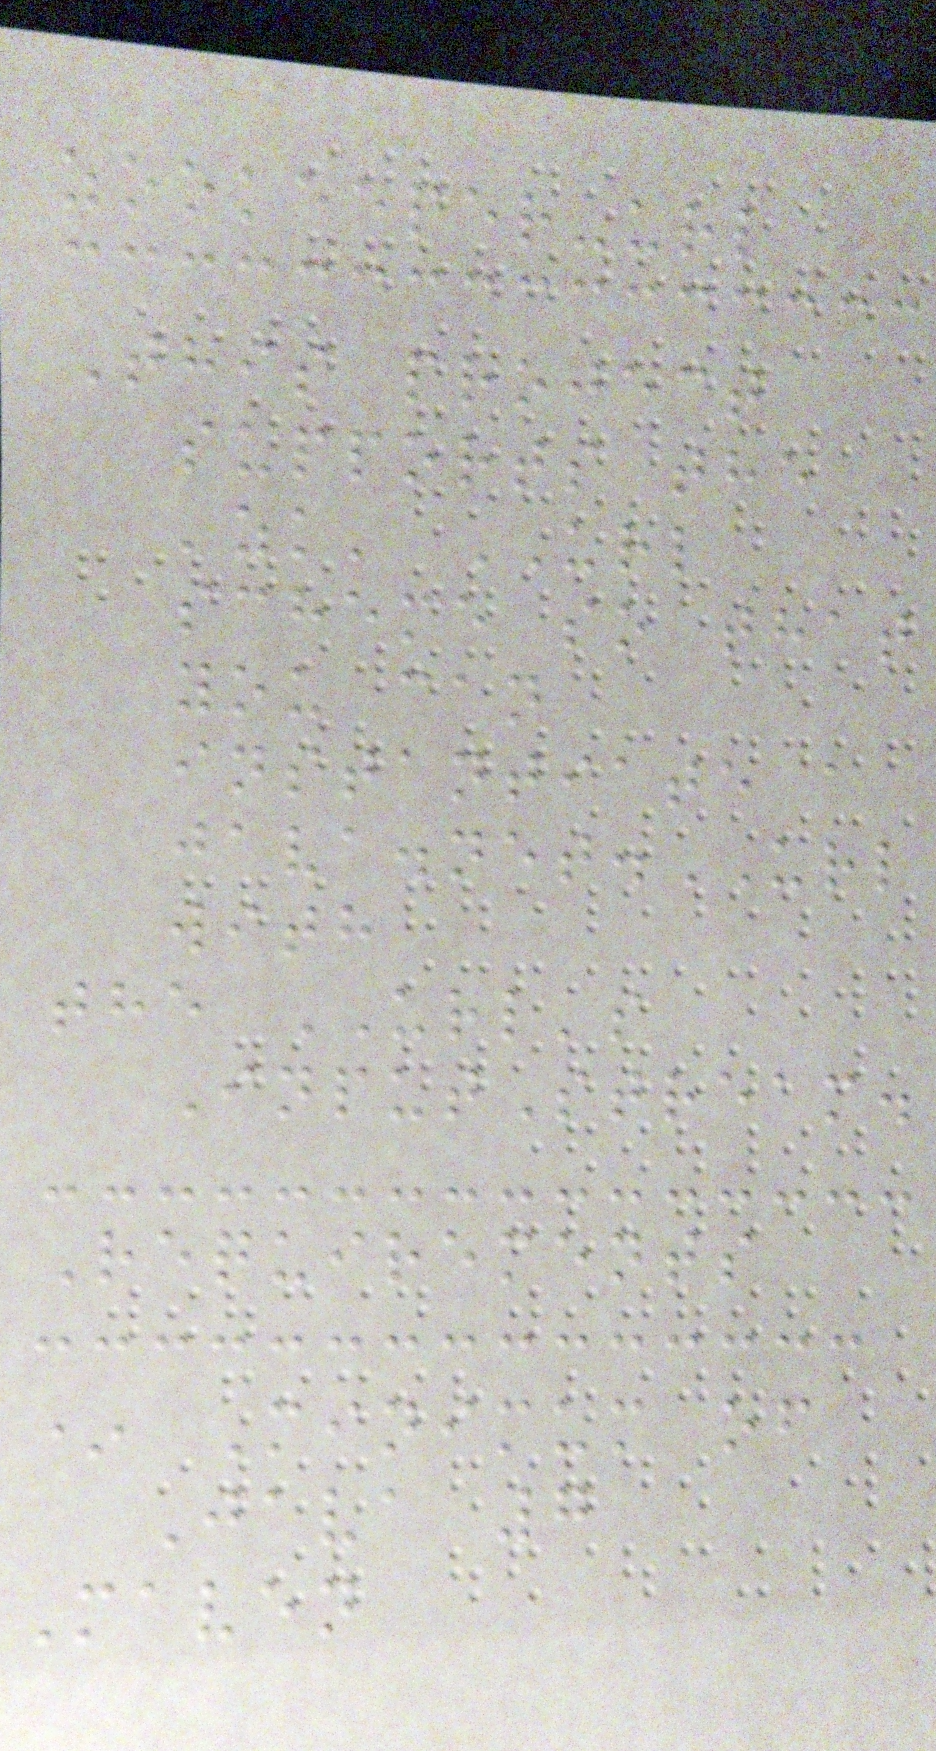zookeeper-url
This project
supports the
'zk' URL
scheme so that
you can
instantiate a
java.net.URL
with
the URL's
InputStream.
Requirements
* Minimum of
Java 7
Maven
